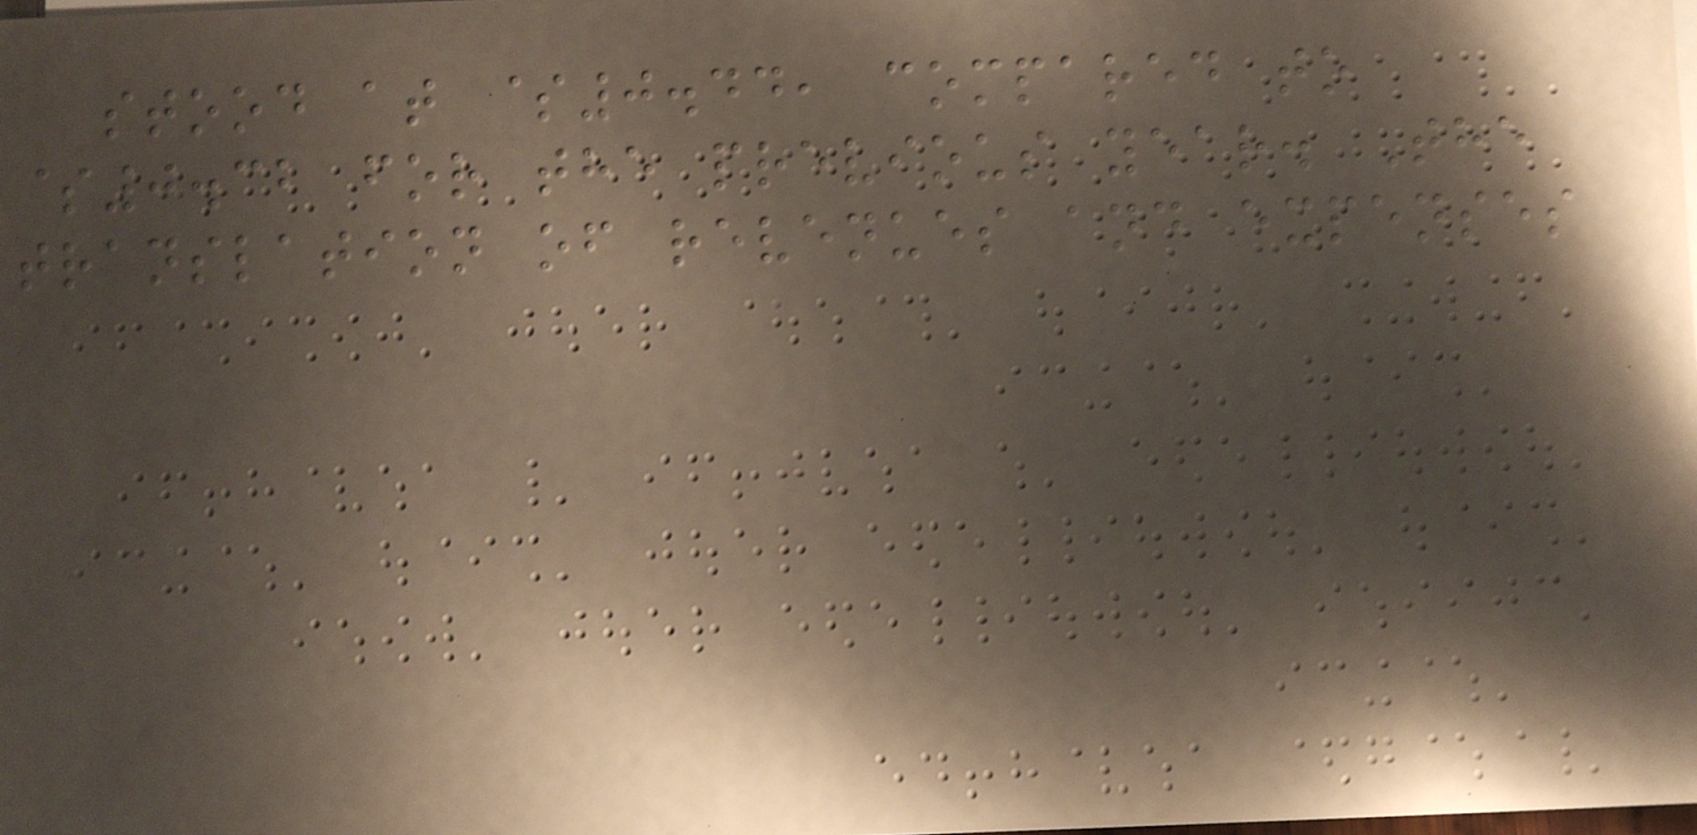stood at $0.44, compared to
$0.32 for the previous year. The
translation of revenues and expenses
